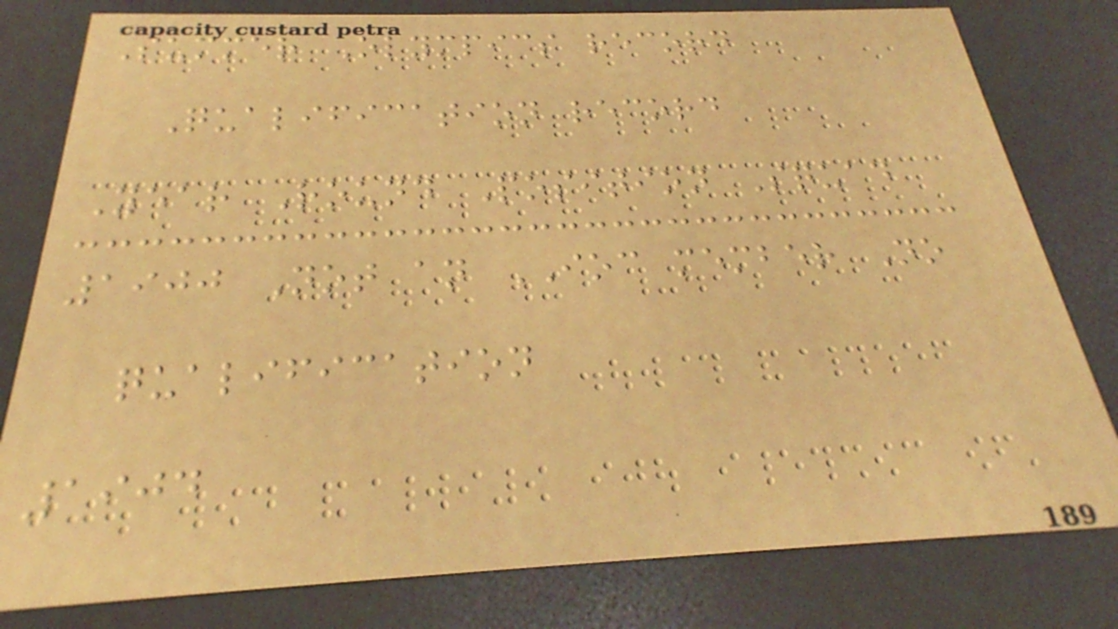Summer Olympics record
Qualification record
Year Round Position Squad
1900 Not an IOC member No
qualification
1904
